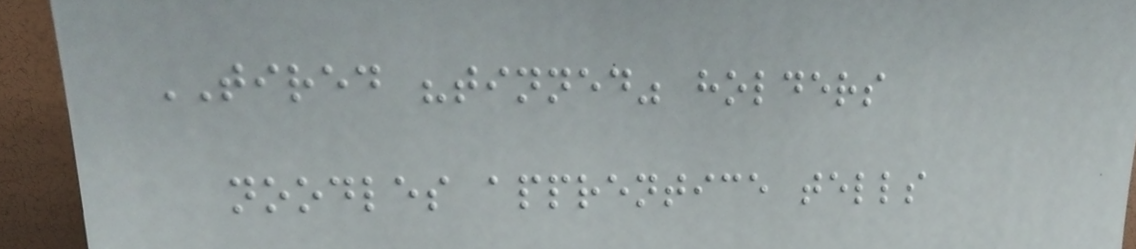TIRED "tinned" holders
noodles apprentice tells
